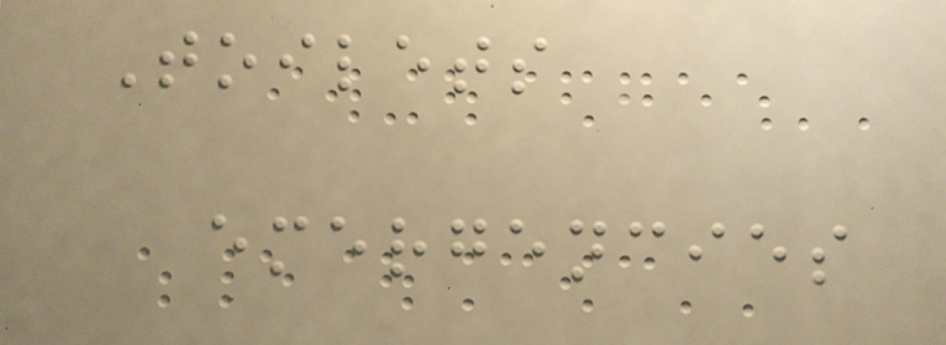Toilets
emergencies
